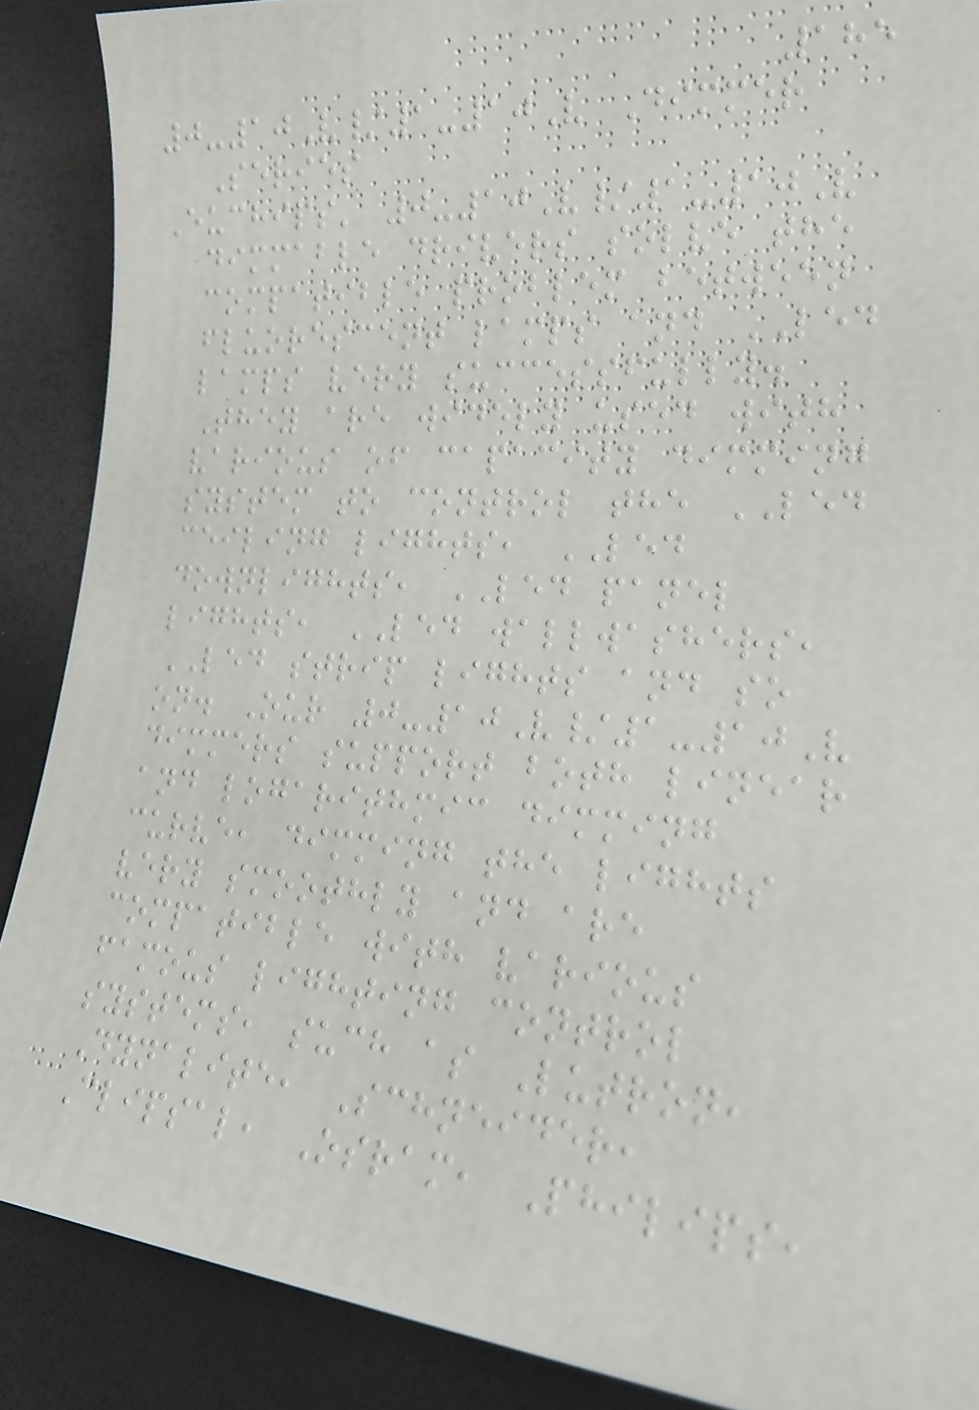185
0-10V/1-10V Dimmer
Series
Euchips' 0-10V/1-10V
dimmable drivers solve the
compatible problem between
fluorescent lamps and LED
lamps very successfully.
They are widely used with
various of capacity dimming
system to control the LED
ceiling lights, LED
downlights, LED panel
lights, LED wallwashers,
LED strip lights and so
on. Our 0-10V/1-10V
dimmers support both linear
and logarithmic dimming
curve, dimming the lights
very smoothly and are
compatible with various
famous lighting control
systems, such as Lutron,
Dynalite, Schneider,
Clipsal, Osram, Philips,
